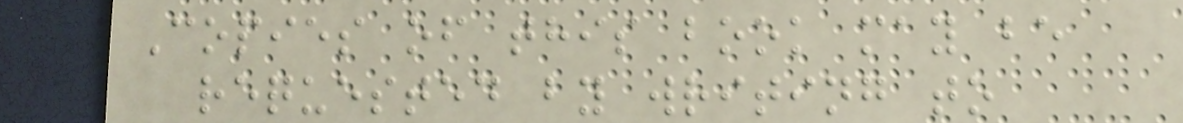Copies of this book may be
requested by writing to
